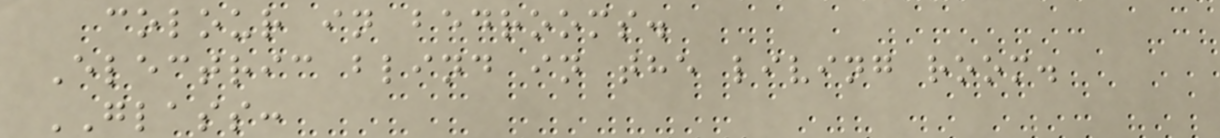colour in bedrooms.
Electric blind in the living room.
GLASS:
